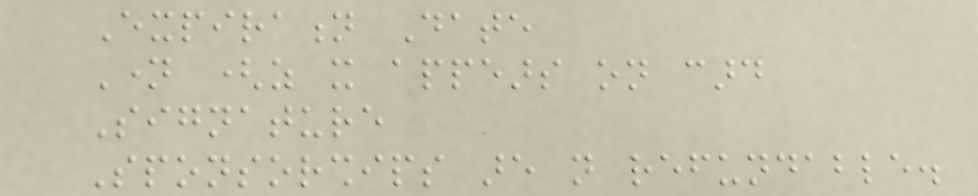Expiration Date
Name (as it appears on card
Signature
Sponsorships are not refundable.
